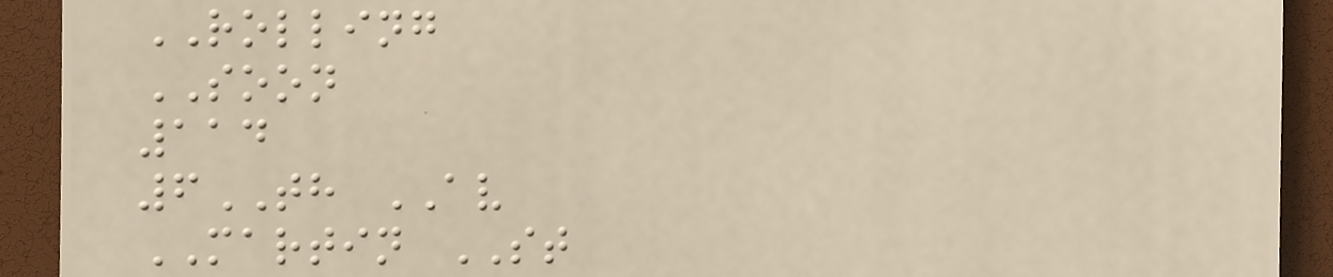ROLLING
SOON
114
6TH AV
MARTIN ST
